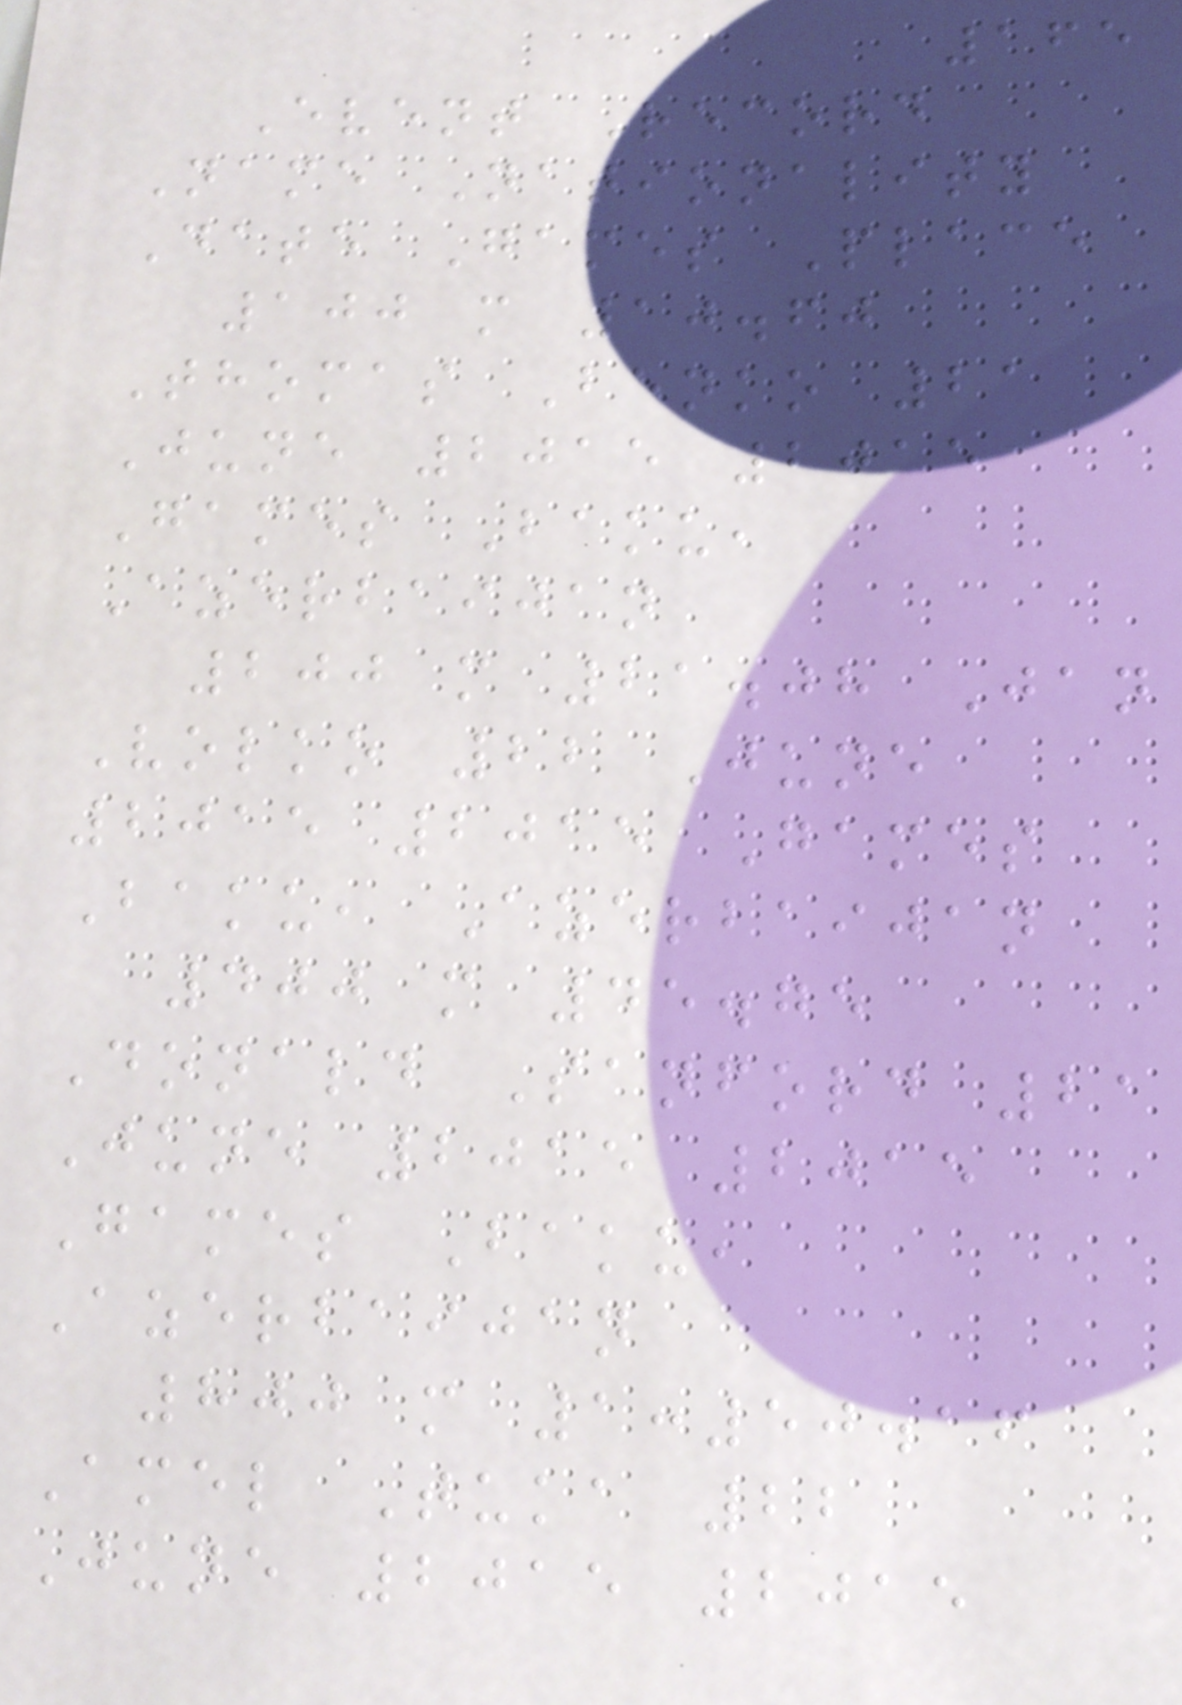165
Event Record
Name Nationality
Date Games Place
100 m 10.60
Thomas Benko 21
June 2015 2015
Games Baku,
Azerbaijan
200 m 21.08 Jan
Volko 22 June
2015 2015 Games
Baku, Azerbaijan
400 m 45.75
Donald Sanford 21
June 2015 2015
Games Baku,
Azerbaijan
800 m 1:50.16
Amel Tuka 22
June 2015 2015
